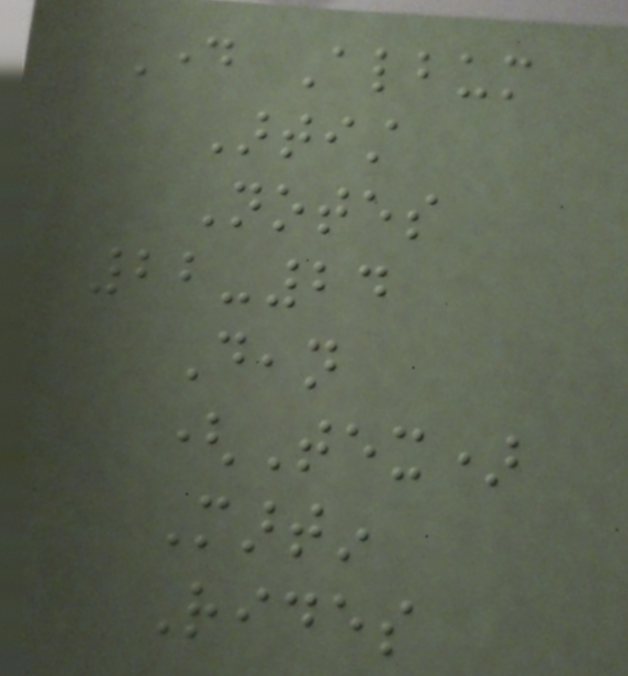Day Album
Artist
Notes
22-24
Dean
(Tex)
Martin
Rides
